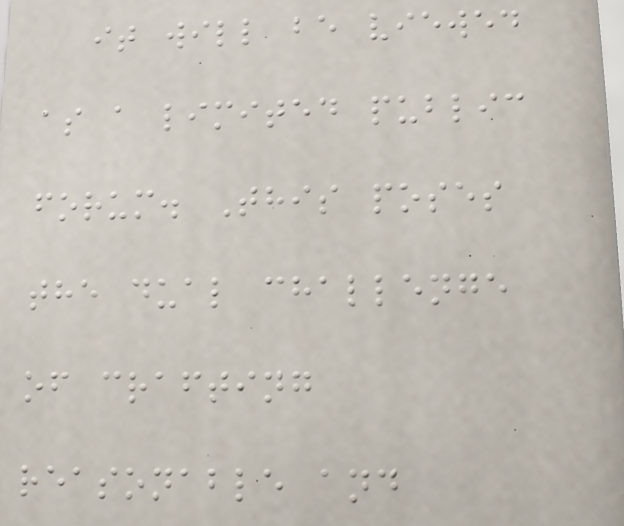it will be viewed
as a limited public
forum. This poses
the dual challenge
of crafting
reasonable and
